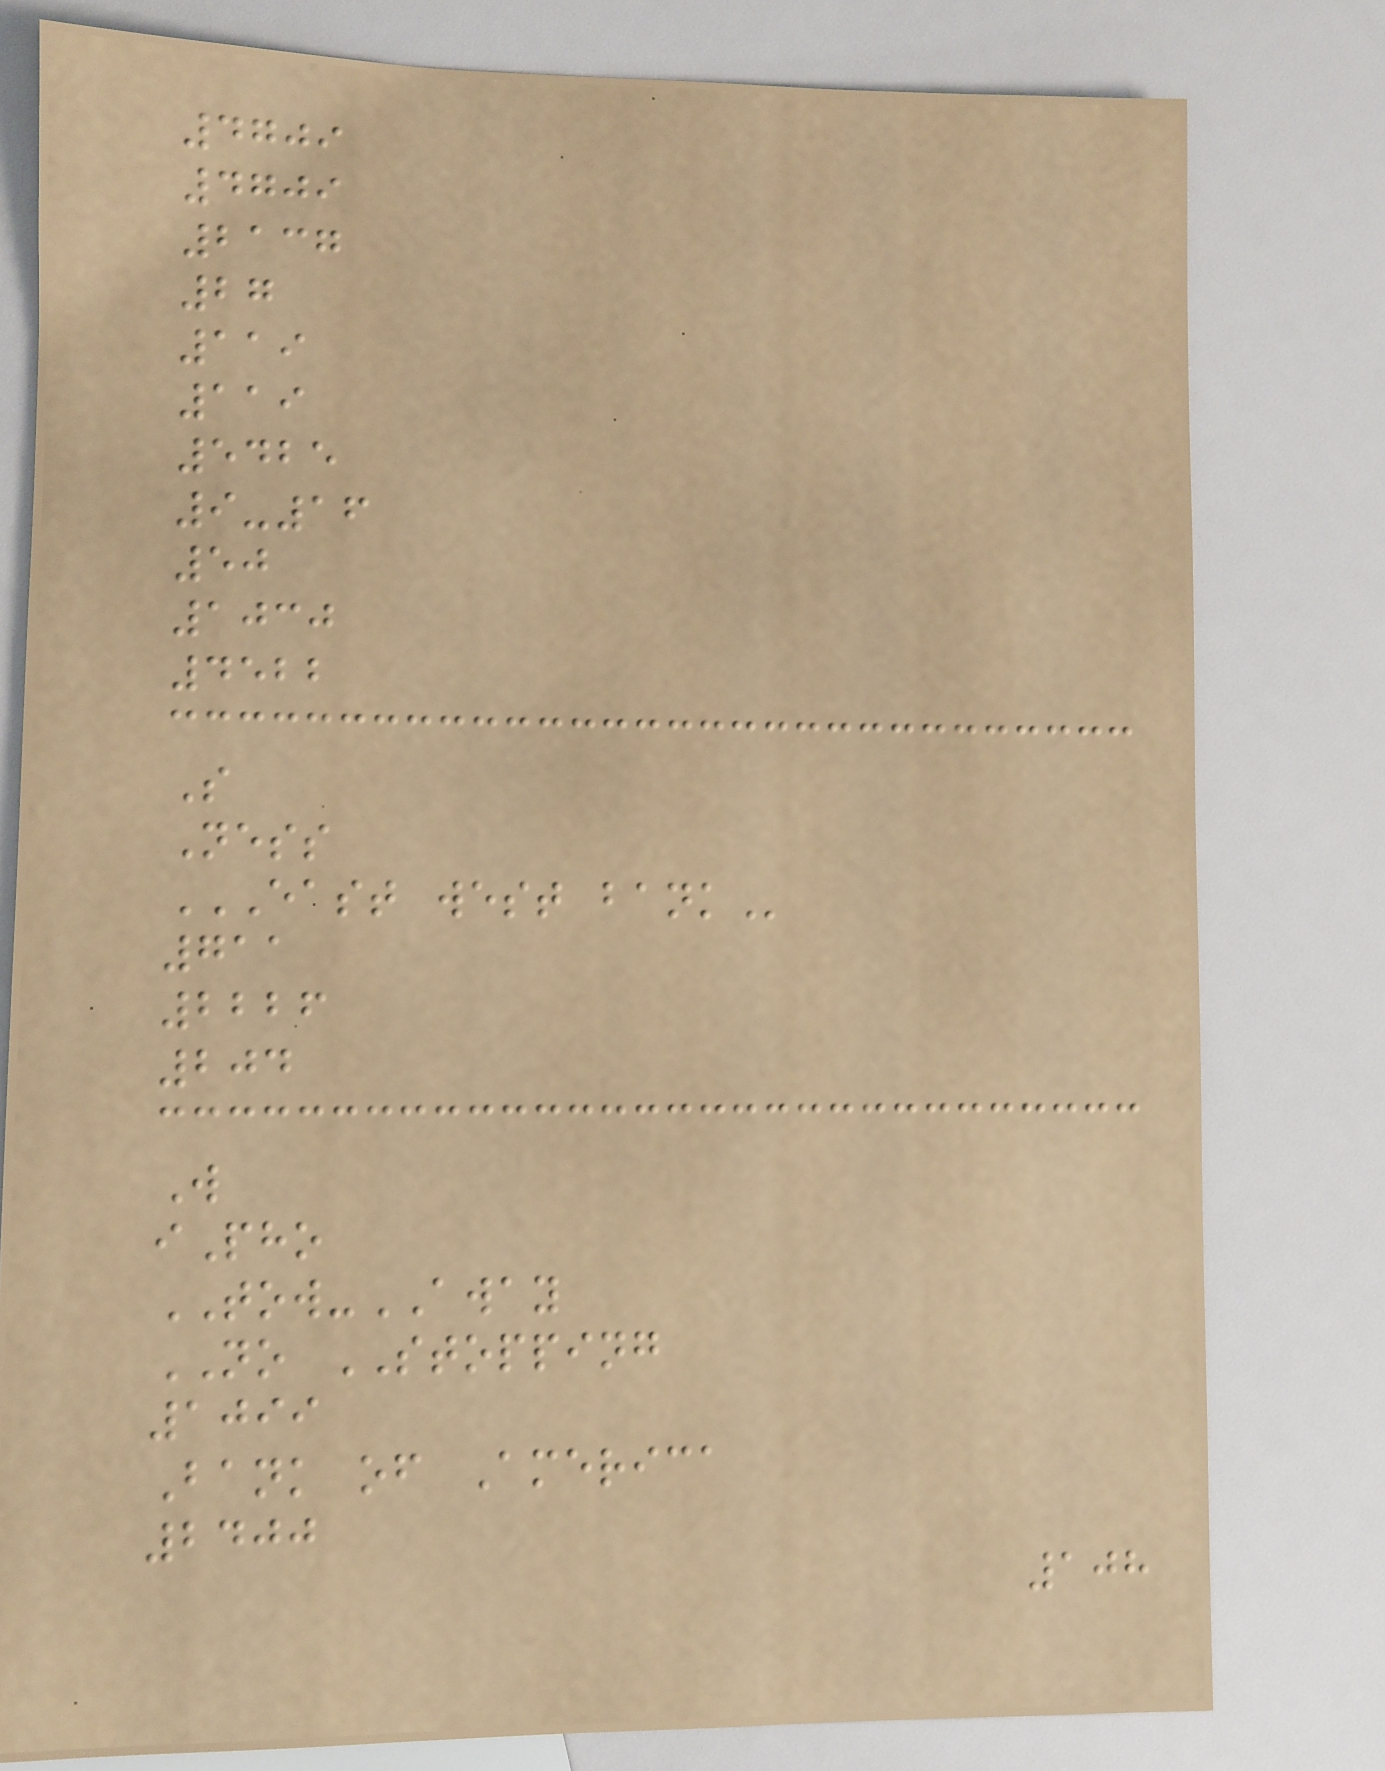4709
4709
2137
27
119
119
5425
9-16
50
1030
4522
S
Ness
EAST WEST BANK
711
2226
204
W
iPho
TOW-AWAY
NO STOPPING
1099
Bank of America
2400
108
